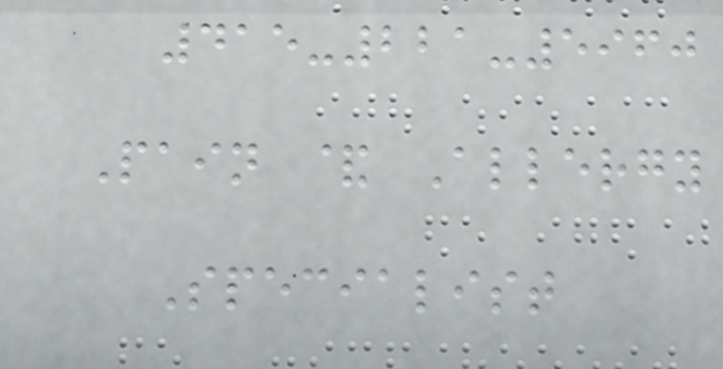415-221-5960
Pain & Allergy
Specialist
